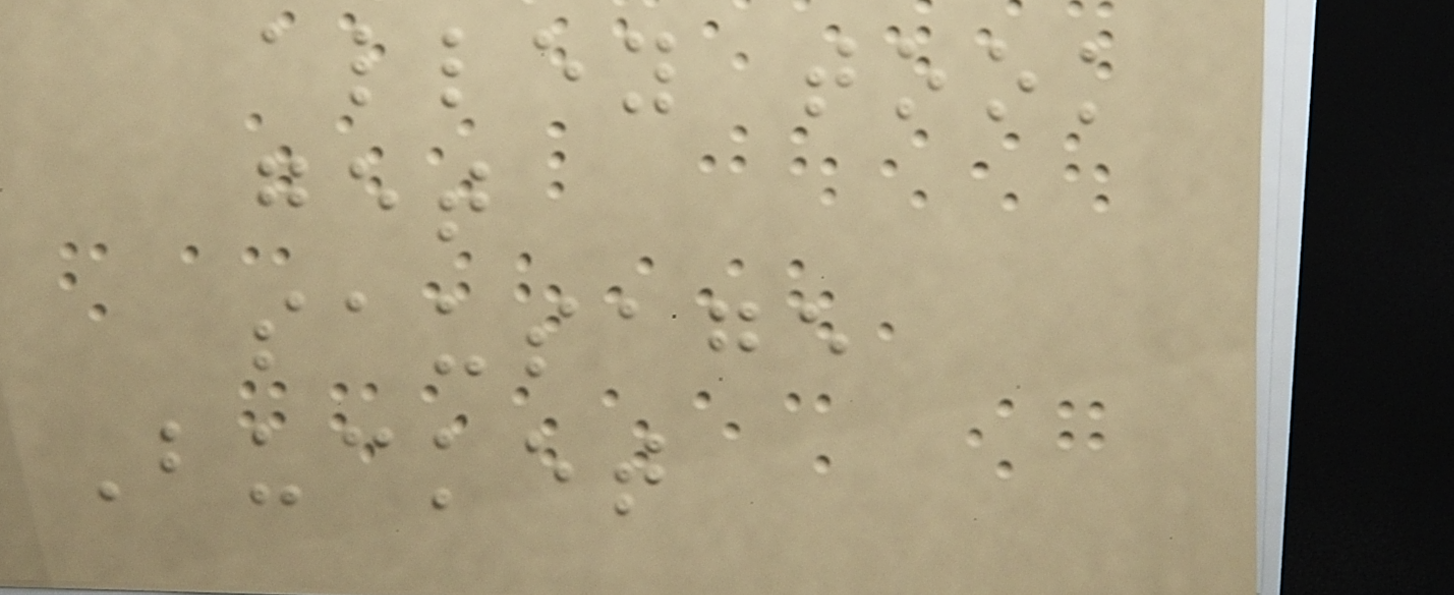alley took
get
sausage
Bucket
